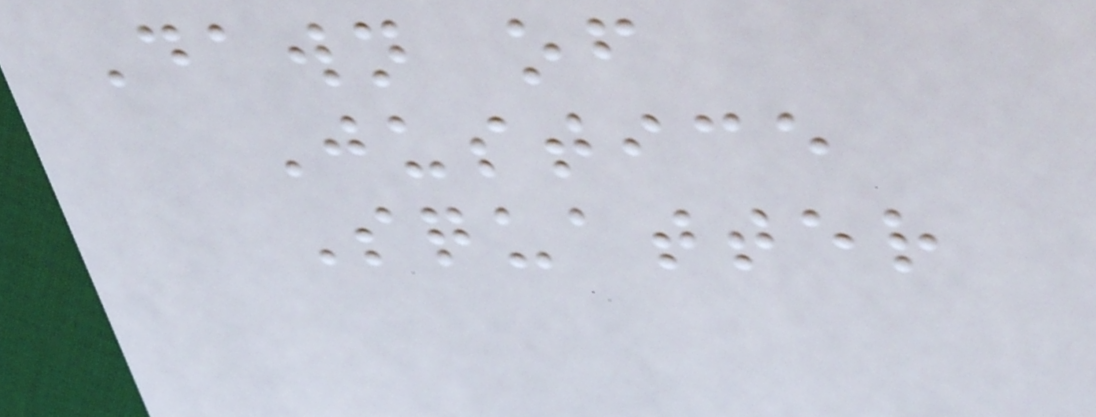Dawn of
Justice
Squatter
